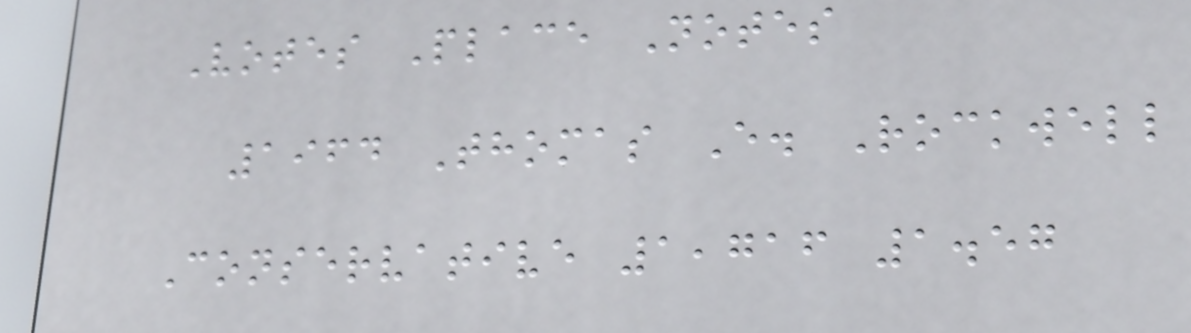Votes Place Notes
1964 Thomas E. Rockwell
Conservative 1,716 1.57
